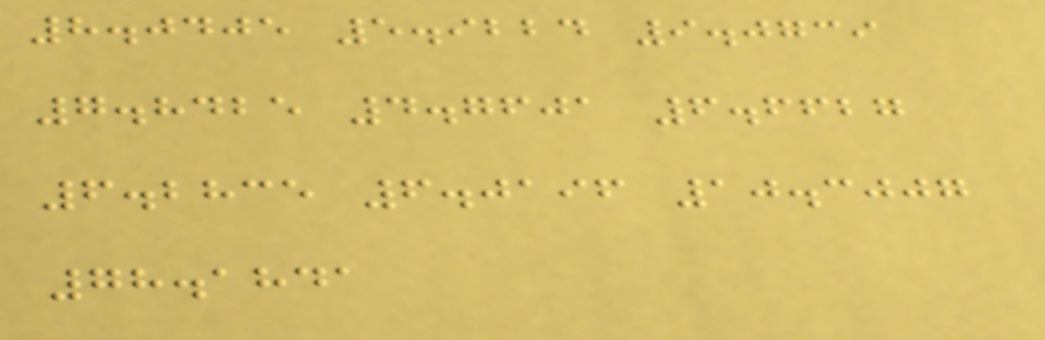8.0405 5.9224 9.0739
7.8425 4.7601 6.6627
6.2835 6.0196 10.3007
78.1841
